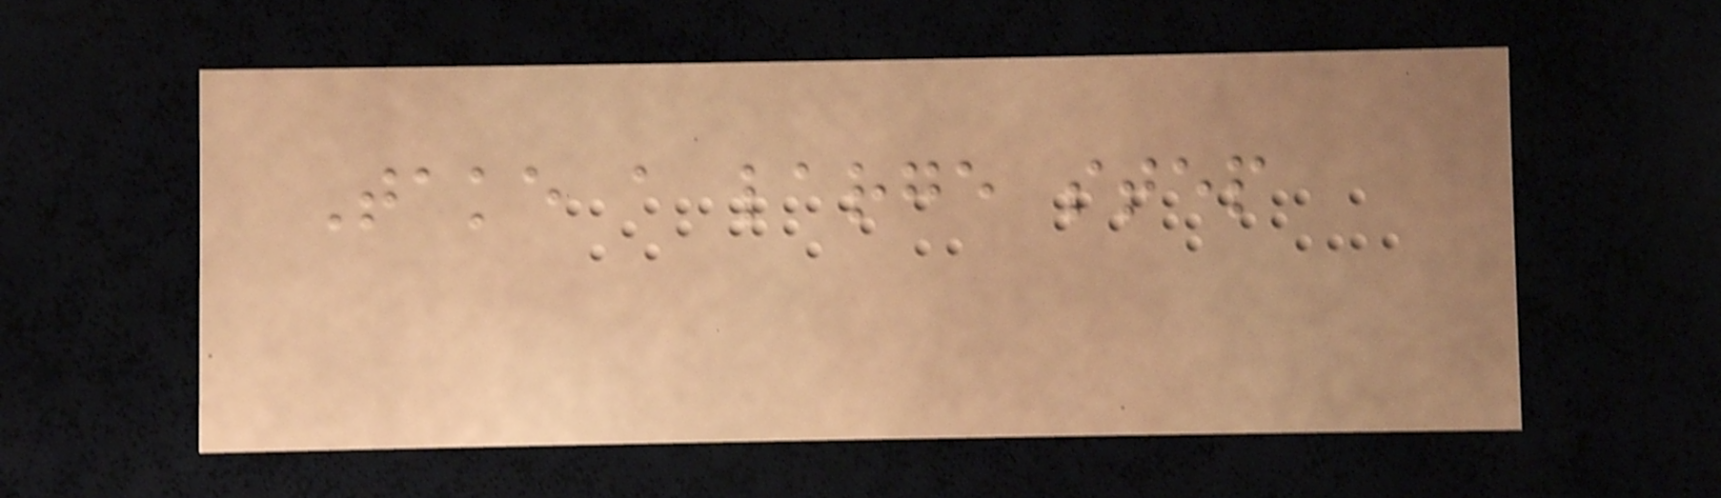Take a large step
